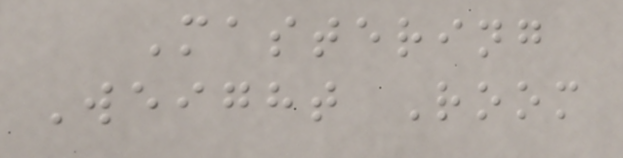Mastering
Weight Room
